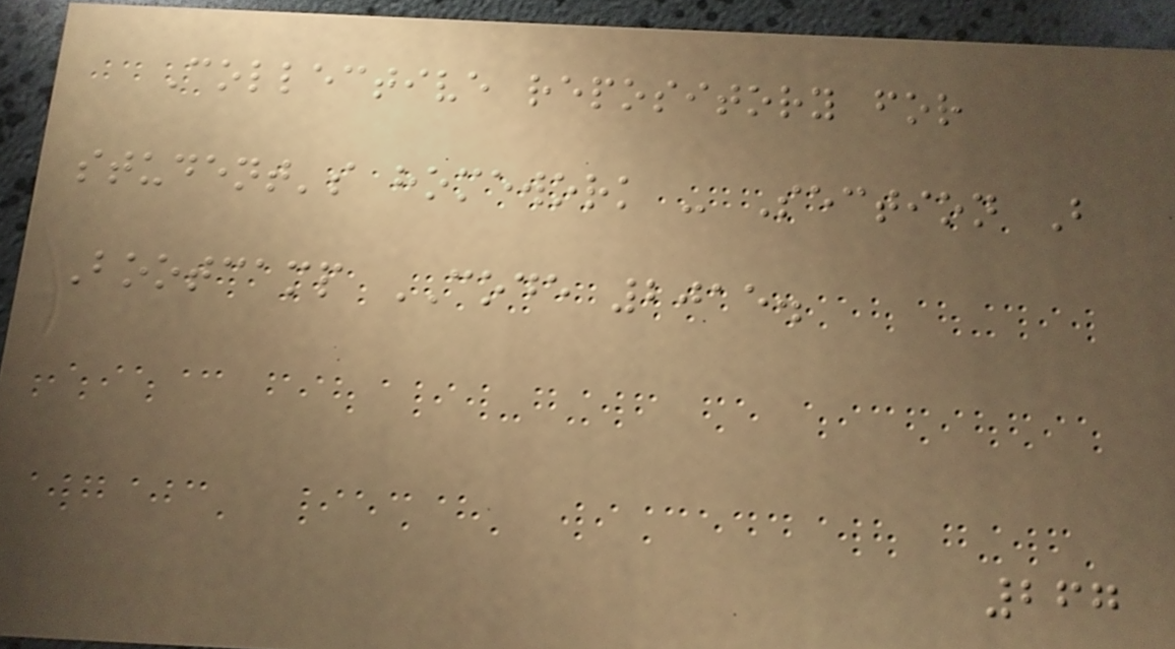Collective repository for
student's homework - Section B
Bootcamp CODE 2015.
267
